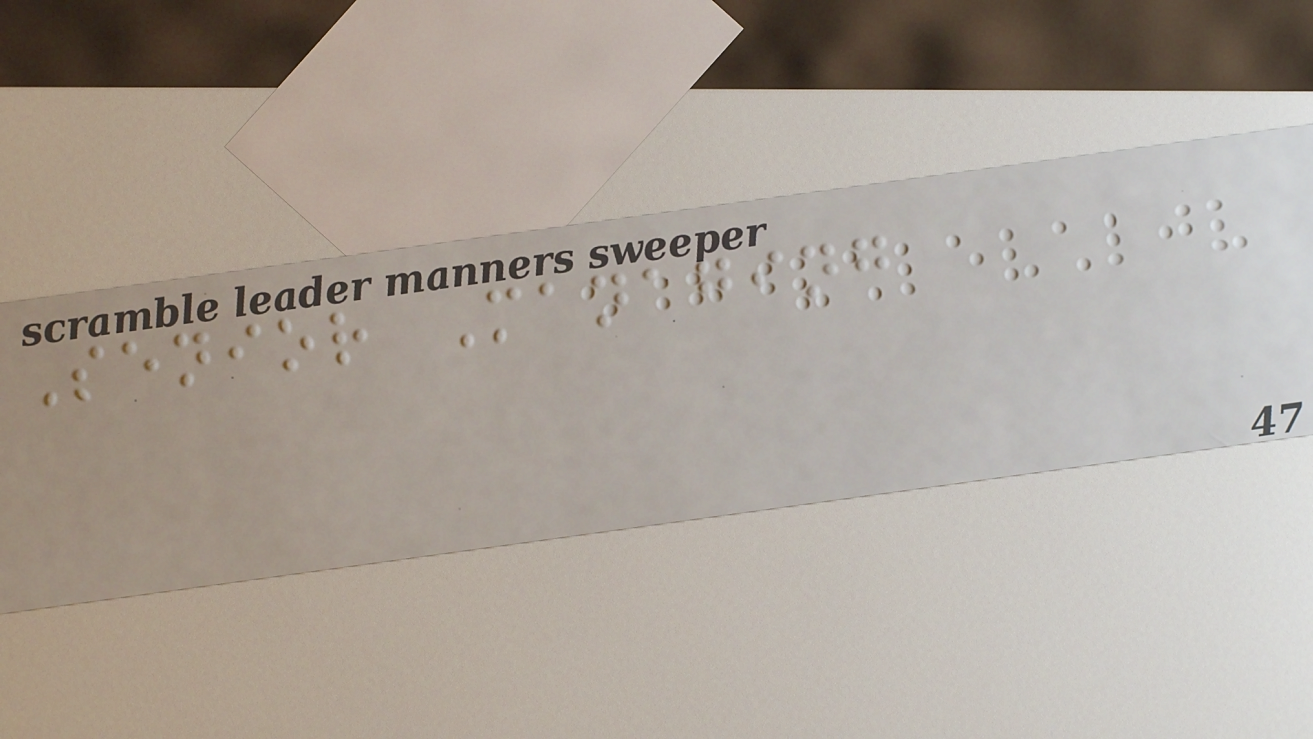Senior Managing
